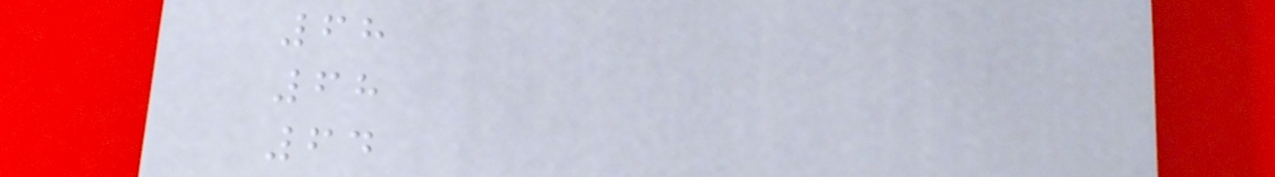68
68
64
